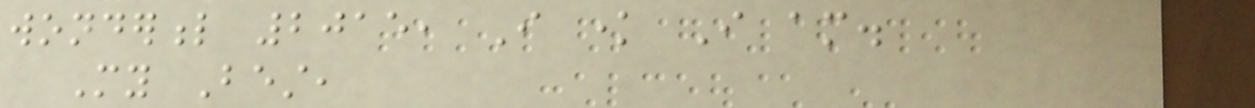wonderful 2015, I know I am.
My Best,
